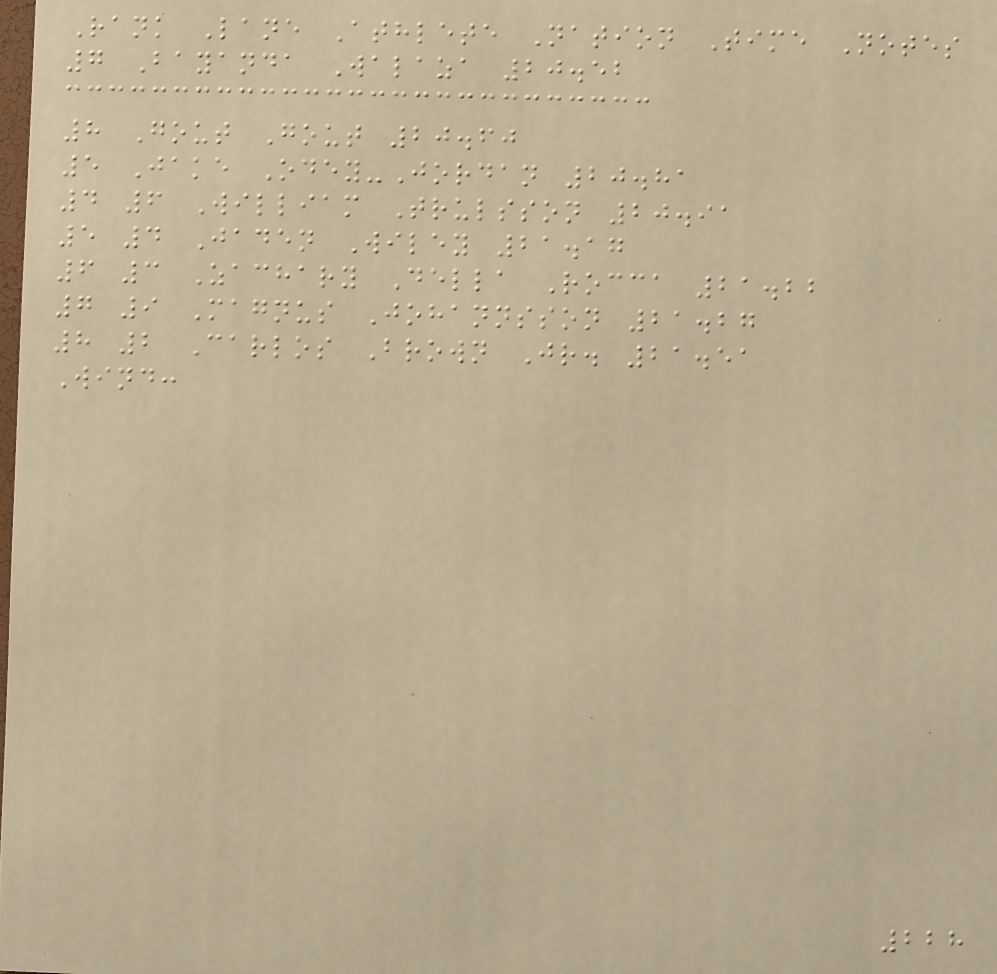Rank Lane Athlete Nation Time Notes
7 Bayanda Walaza 20.52
8 Gout Gout 20.60
5 Jake Odey-Jordan 20.81
4 6 William Trulsson 20.91
5 4 Jaden Wiley 21.17
6 3 Zachary Della Rocca 21.22
7 9 Magnus Johannsson 21.27
8 2 Carlos Brown Jr. 21.51
Wind:
228
